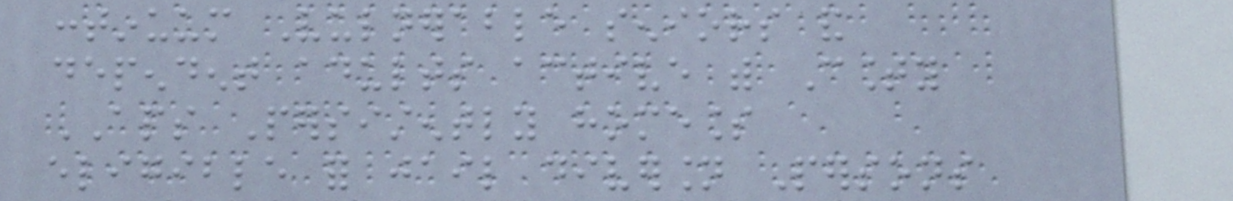continuum Vulnerable seniors and
dependent adults active with County
APS Persistently homeless
eligible for jail diversion Persons
